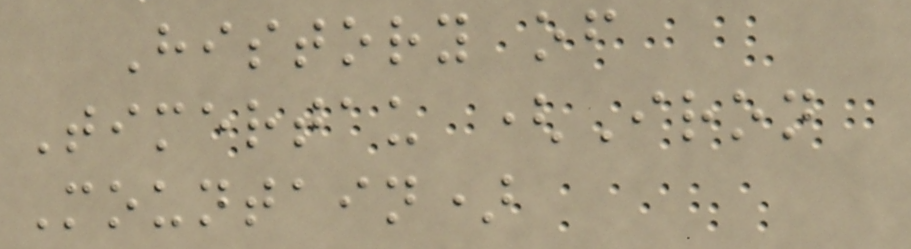History of
Timertau (Iron
Mountain)
